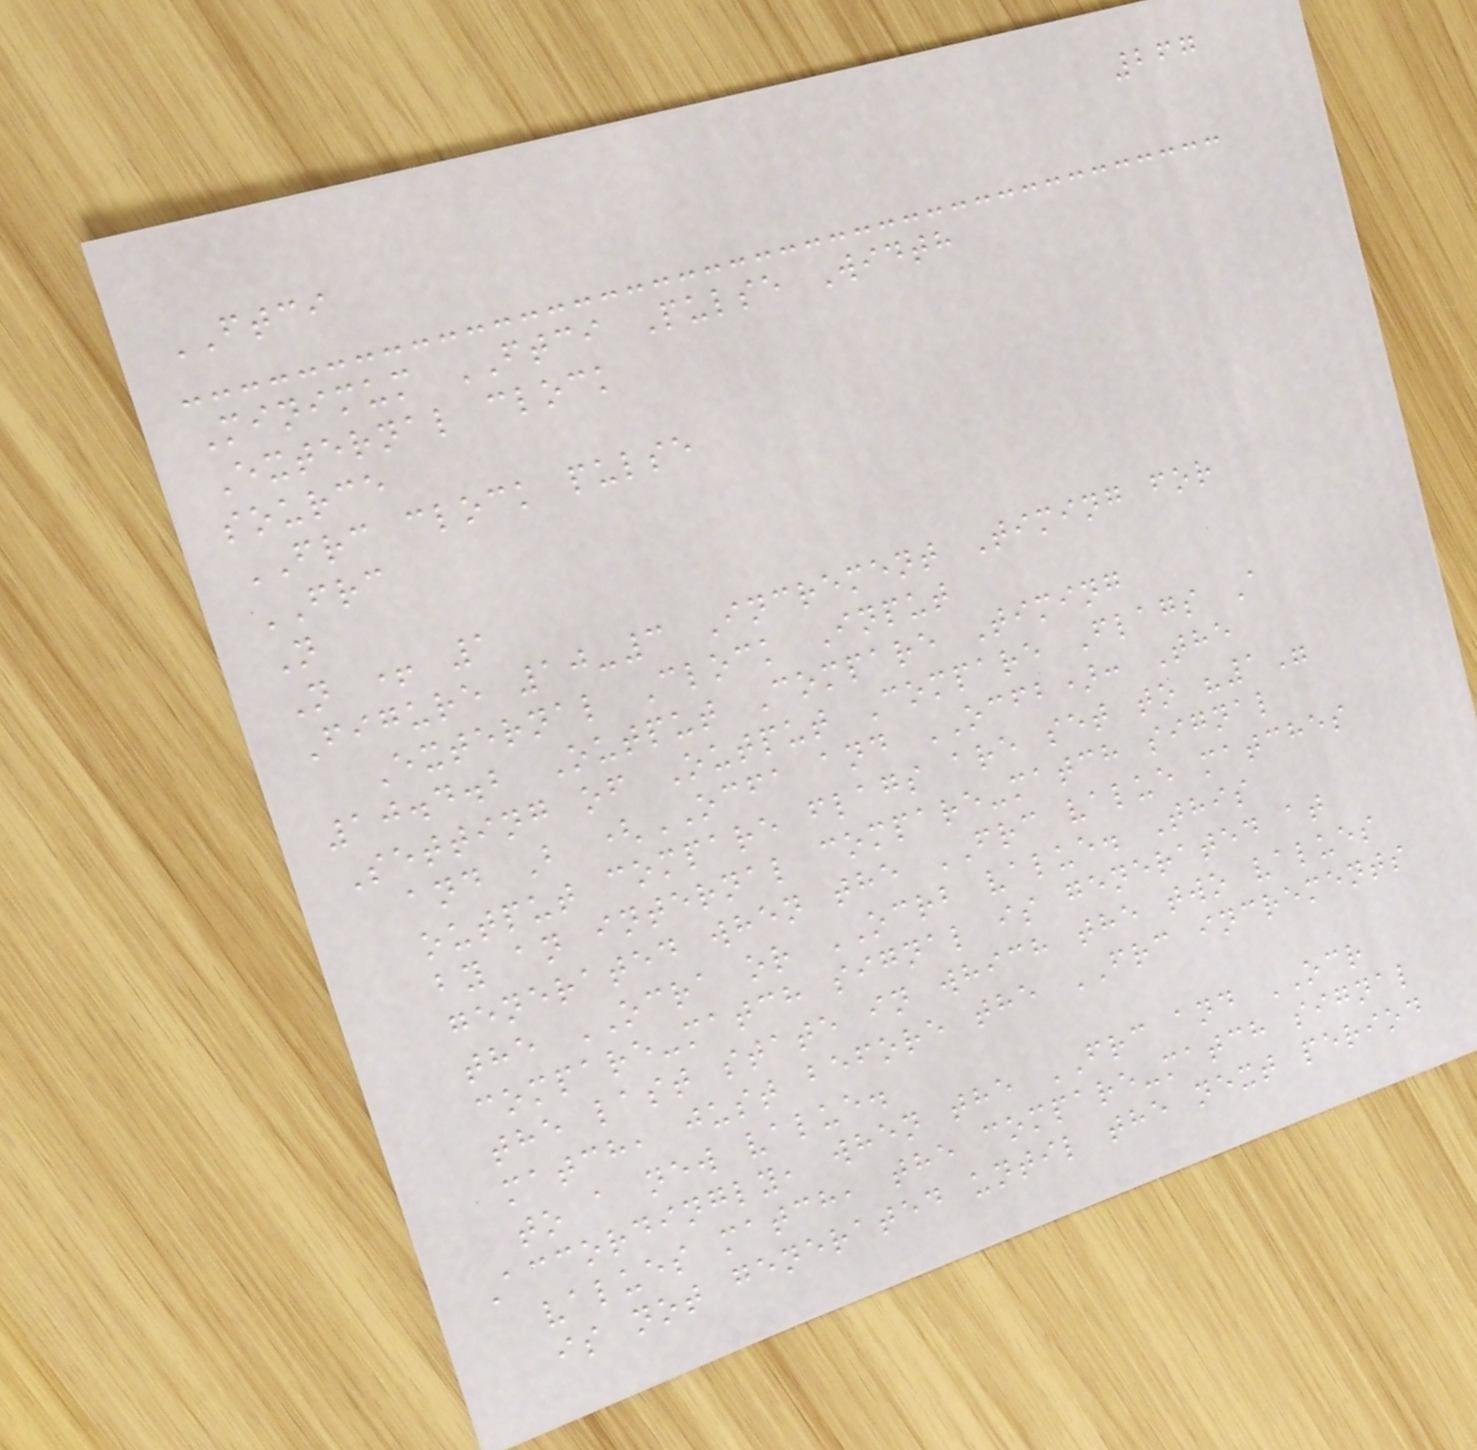267
FTCI
Minimum FTCI Pulse Width
External clock
source
FRC clock pulse
FRC
N
N + 1
Figure 10-3 Increment Timing for
External Clock Input
10.4.2 Output Compare Timing
Setting of Output Compare Flags A
and B (OCFA and OCFB): The
output compare flags are set to "1"
by an internal compare-match signal
generated when the FRC value matches
the OCRA or OCRB value. This
compare-match signal is generated at
the last state in which the two values
match, just before the FRC increments
to a new value.
Accordingly, when the FRC and OCR
values match, the compare-match signal
is not generated until the next period
